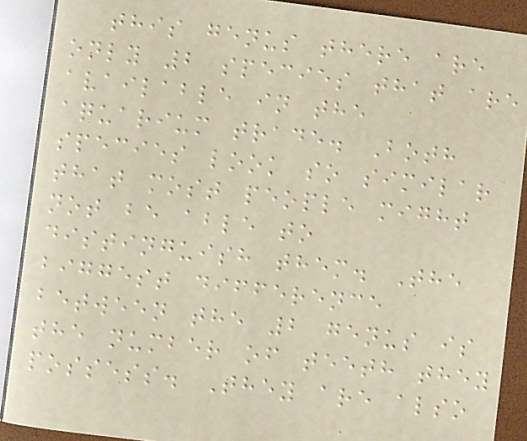this genus there are
only 2 species that are
available in the
aquarium trade. Both
species look so similar
that most people might
not be able to
distinguish them. The
biggest difference
between the 2 genus is
the number of teeth they
possess. They are also
